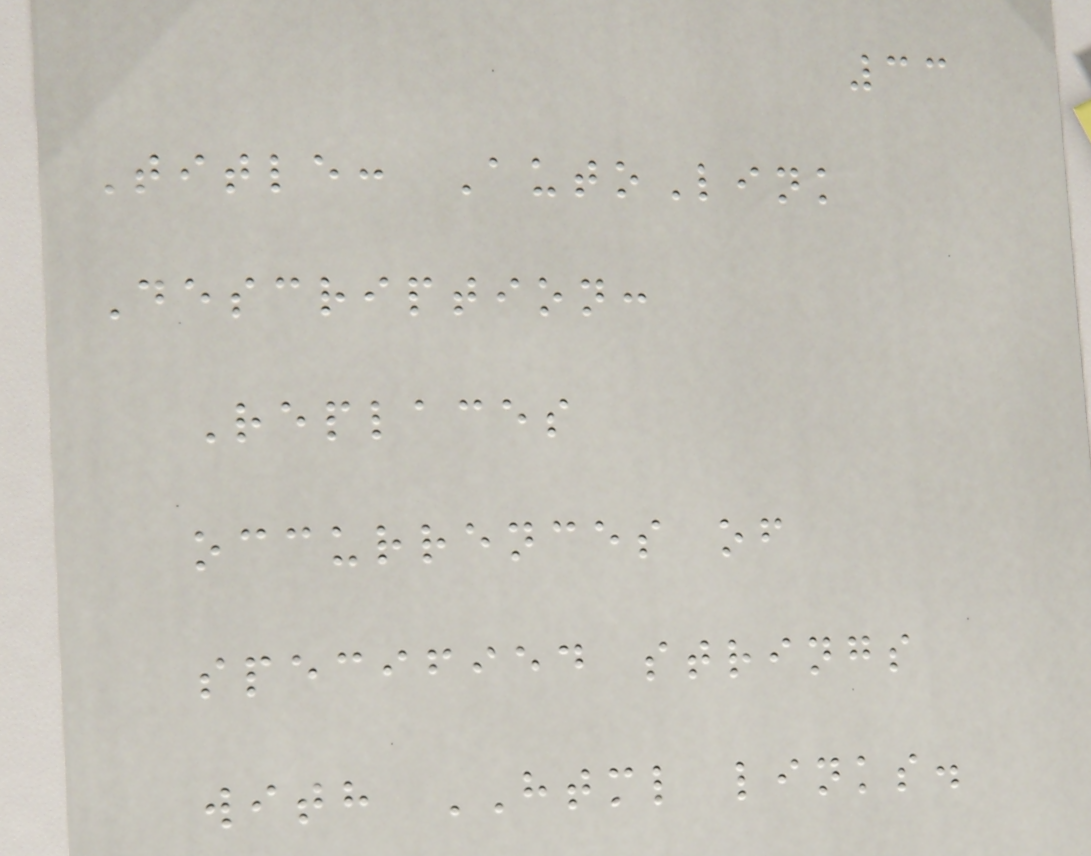33
Title: AutoLink
Description:
Replaces
occurrences of
specified strings
with HTML links.
